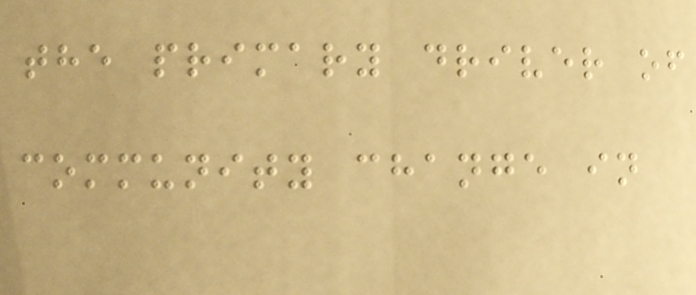the primary driver of
community change in
